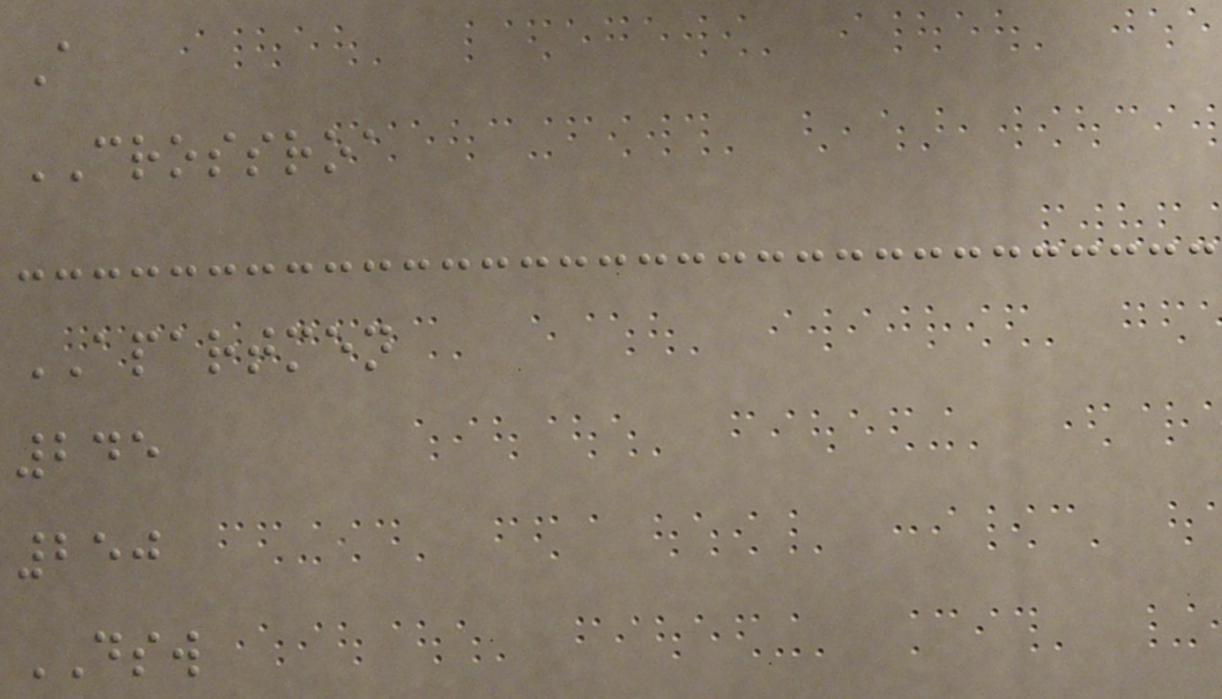A
CROSSROA
APARTMEN
245
250
DSW
